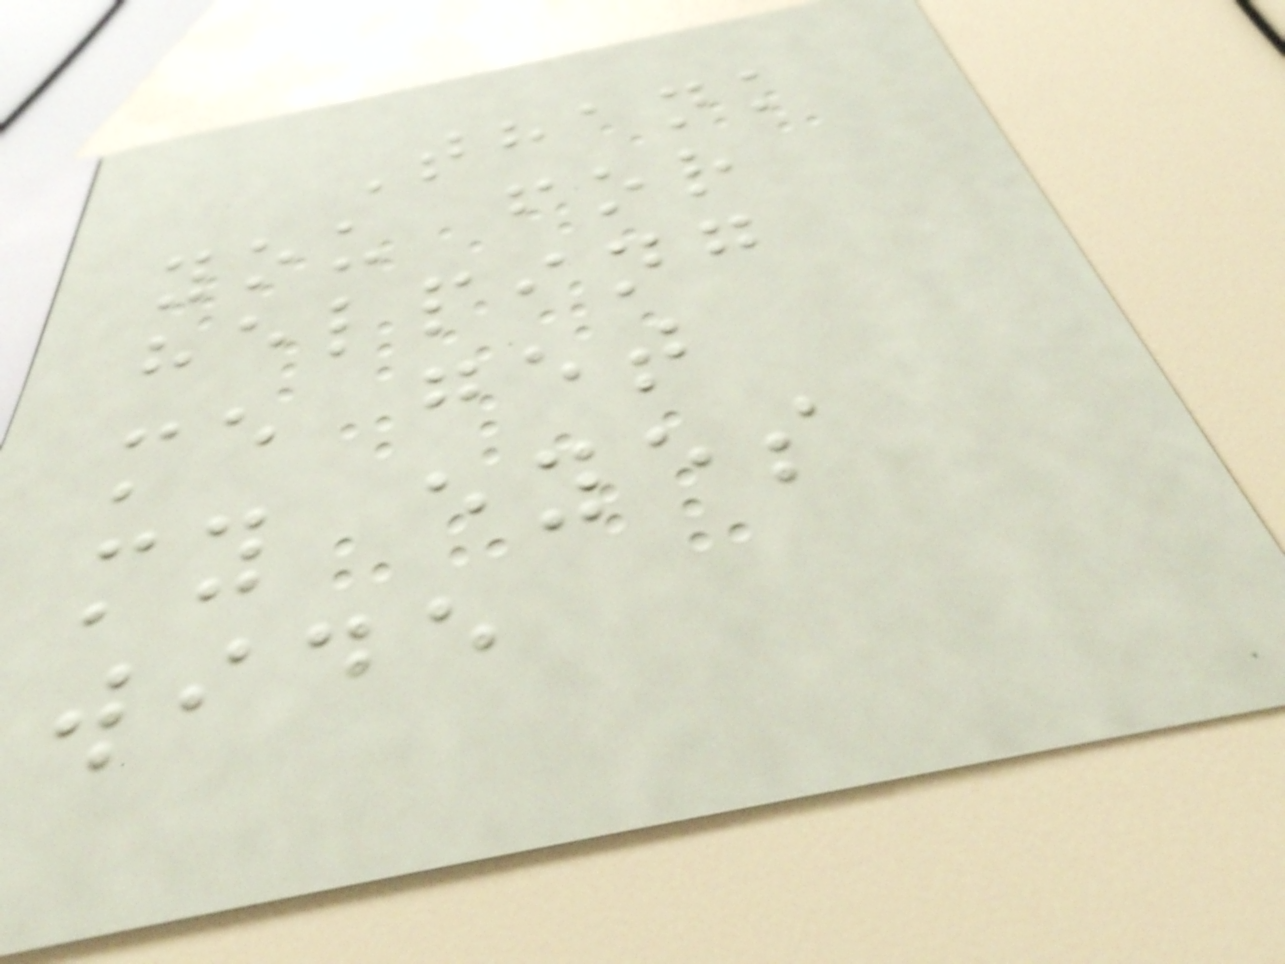Thank
you for
helping
me get
my eyes
wide
